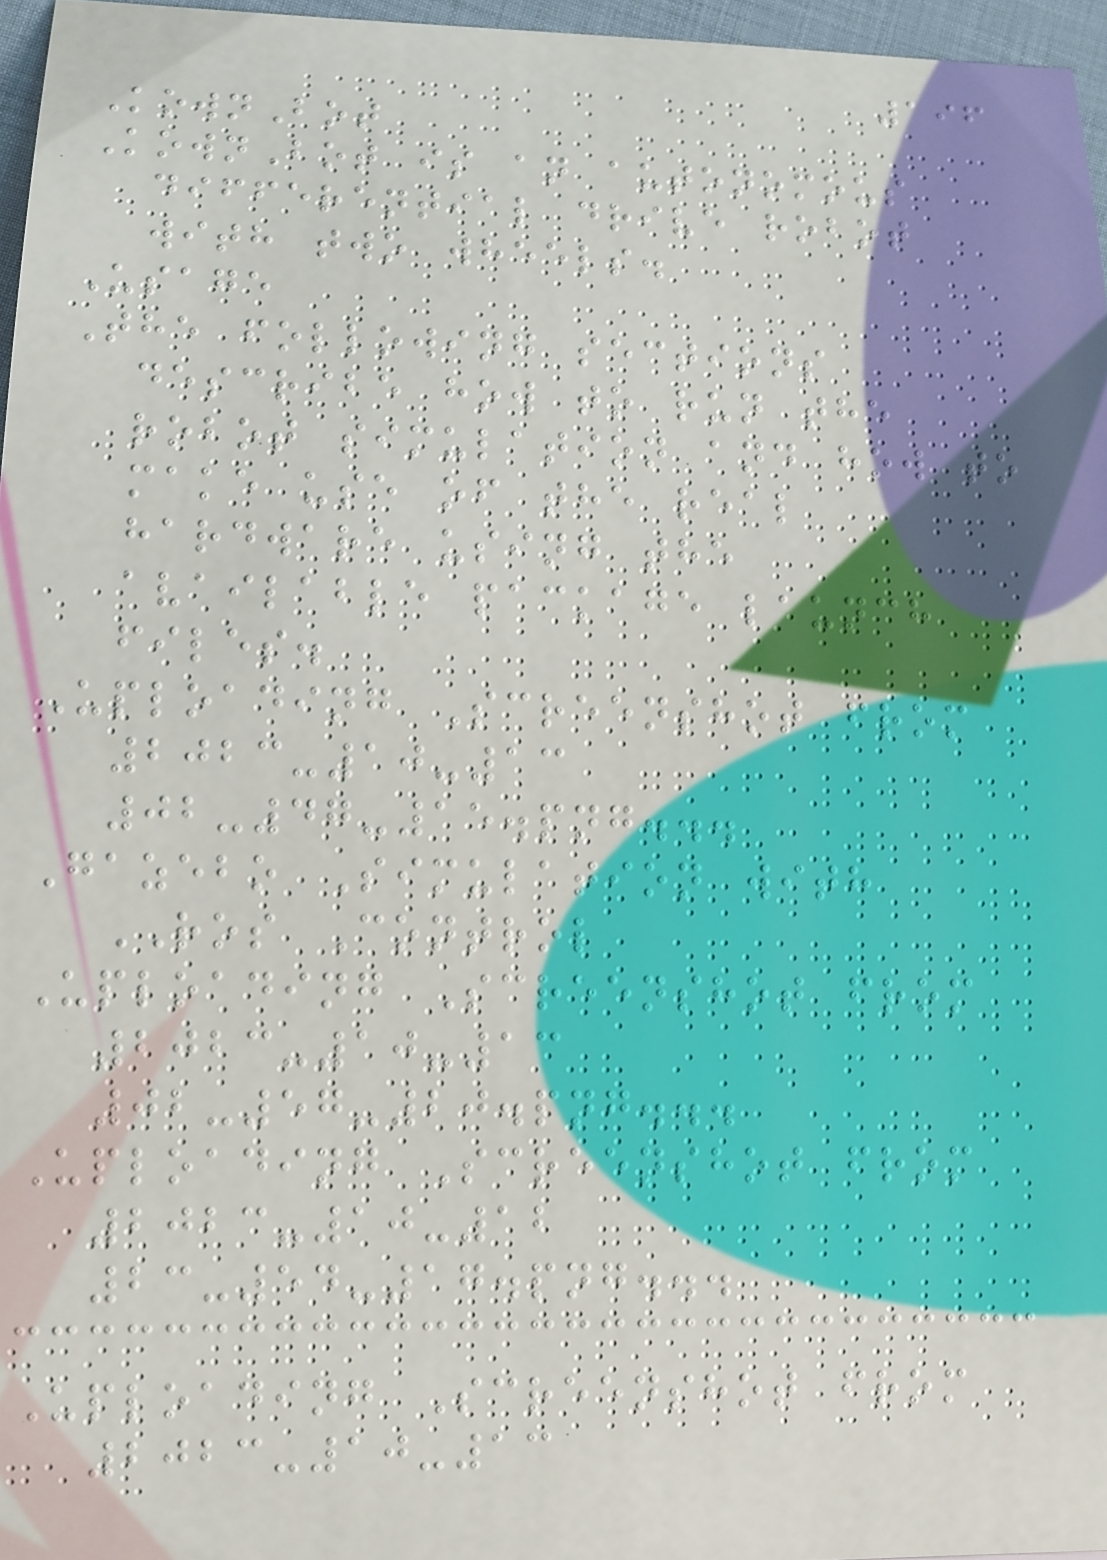196
KownBot
KownBot is an autonomous
differential drive robot
with two wheels.
Usage
The following sections
describe how to run the
robot simulation and how to
make use of the real
hardware using the
available package launch
files.
Uploading Screenshot from
2023-10-13
02-47-15.png...
Gazebo Simulation with
ROS Control
Uploading Screenshot from
2023-10-13
02-57-20.png...
Uploading Screenshot from
2023-10-12
23-54-17.png...
Uploading Screenshot from
2023-10-13
